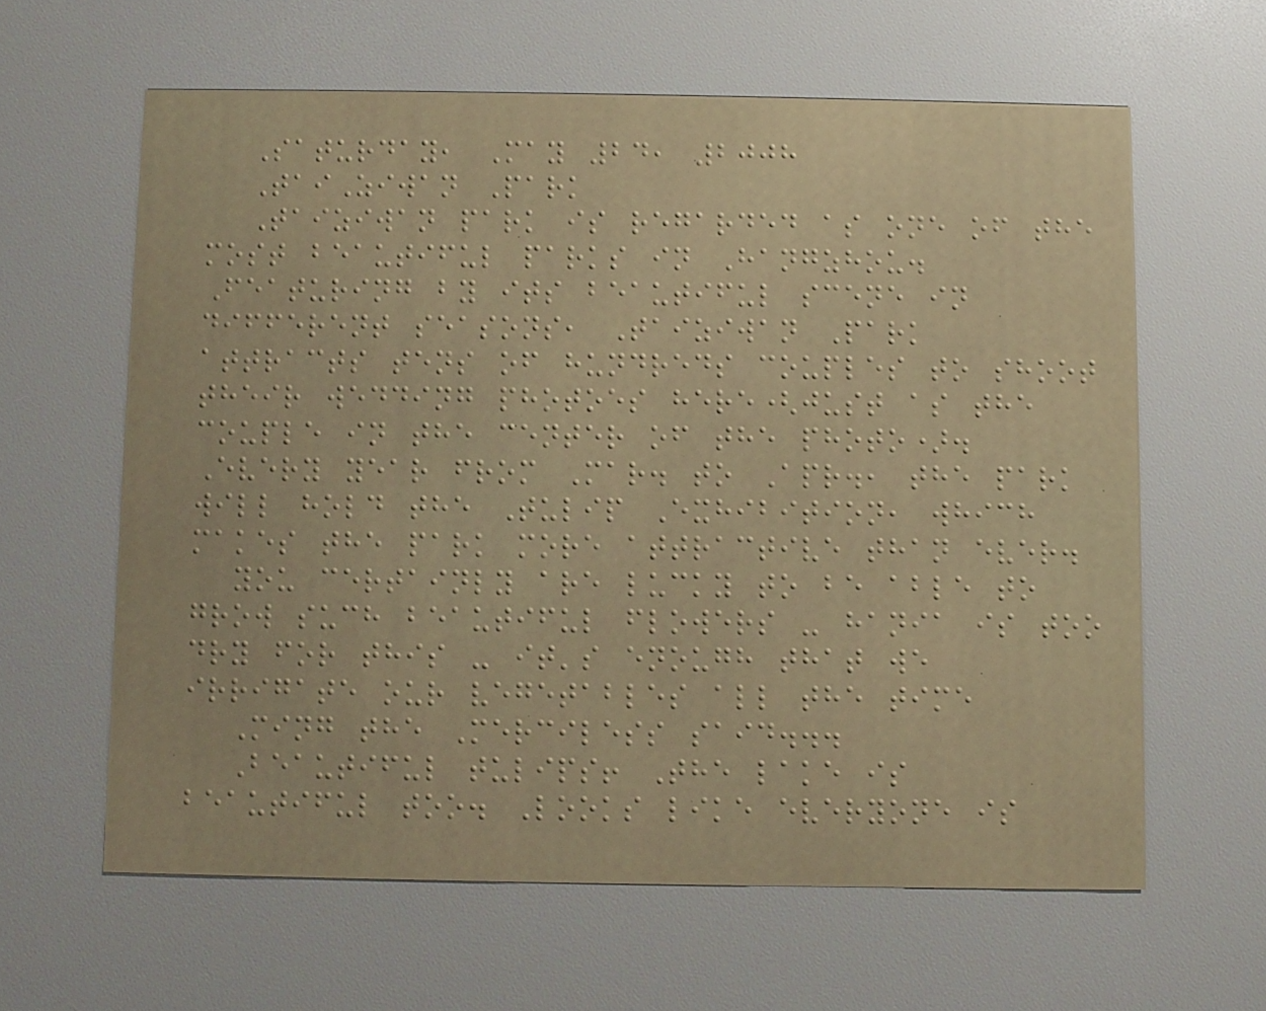Saturday, May 24, 2008
TaiZiwan Park
Taiziwan park is regarded as one of the
most beautiful parks in Hangzhou.
Featuring by its beautiful scene in
different seasons, Taiziwan Park
attracts tens of hundreds couples to shoot
their wedding photoes here(just as the
couple in the center of the photo).
Every year from Mar. to Apr., the park
will hold the Tulip Exhibition, which
makes the park more attractive than ever.
you certainly are lucky to be able to
grow such beautiful flowers - hania is too
dry for this - it's enough that we
irrigate our vegetables all the time
Ming the Merciless said...
Beautiful tulips! The lake is
beautiful too. Looks like everyone is
